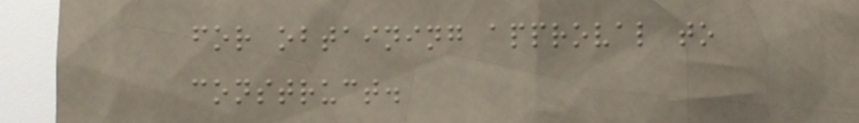for obtaining approval to
construct.
